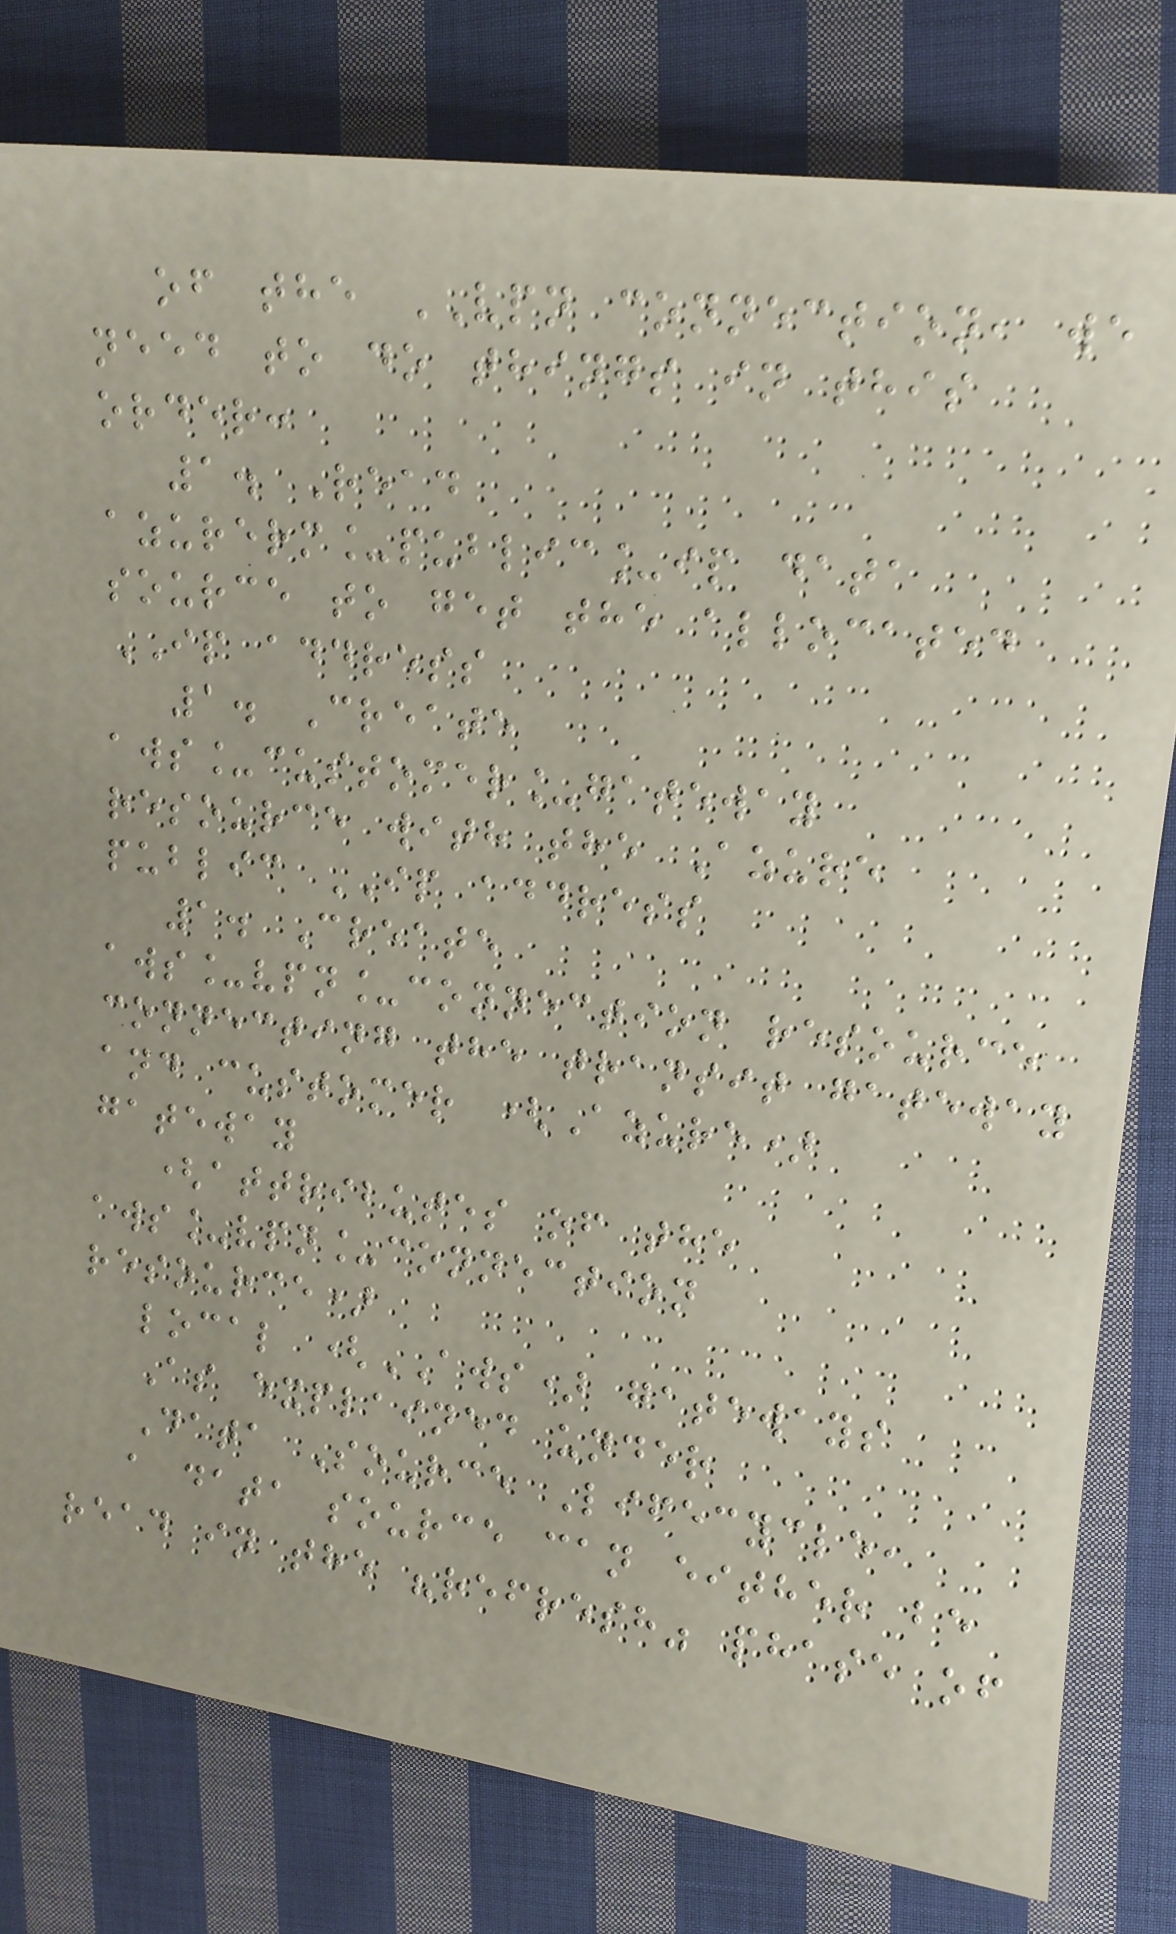of the VPN connection, we
need to do things in this
order:
1. Read
azurerm_public_ip data
source to get the allocated
IP address
1. Create
aws_customer_gateway
resource with the Azure
public IP address
1. Create
aws_vpn_connection resource
connecting the transit gateway
and customer (Azure)
gateway
(attributes of the
aws_vpn_connection
resource)
local (AWS) gateways
As explained under
Data Source Lifecycle,
a data source can either be
read in the "refresh" phase of
